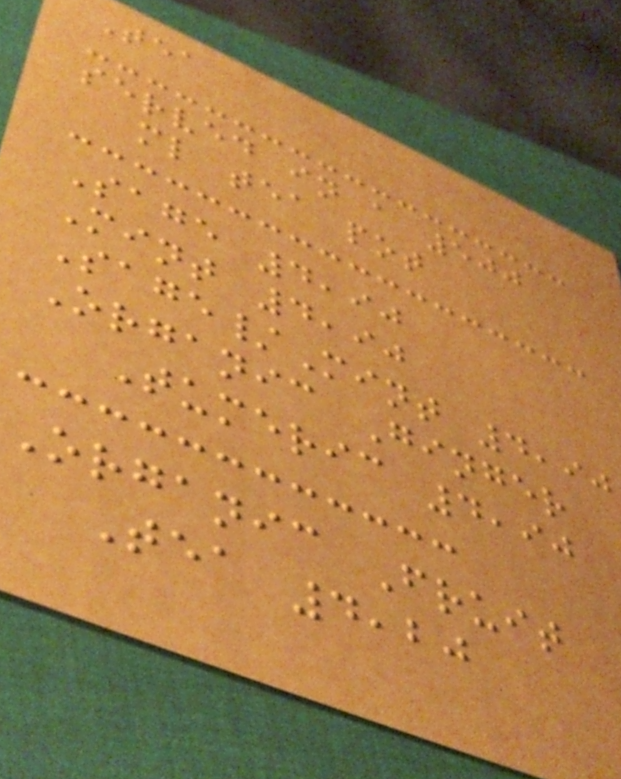Tea
served in a 500
ml tea pot
Sage 4,90
Mint 4,90
Sage/Mint 4,90
Organic Ginger
Tumeric 4,90
Organic Fruit
Tea 4,20
